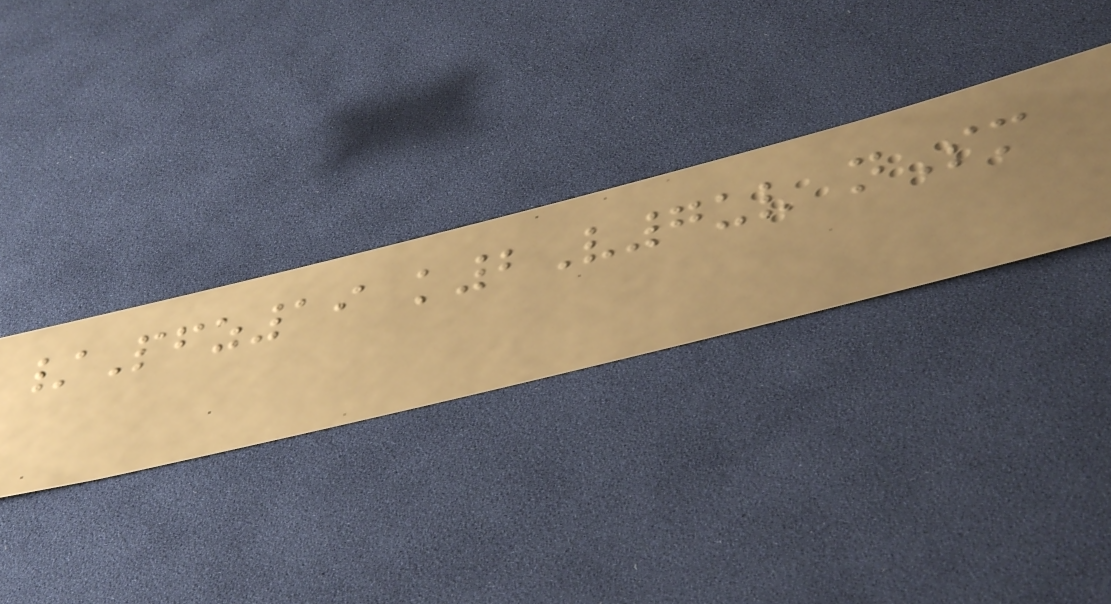/Pfz19 k2V7uv nSm
